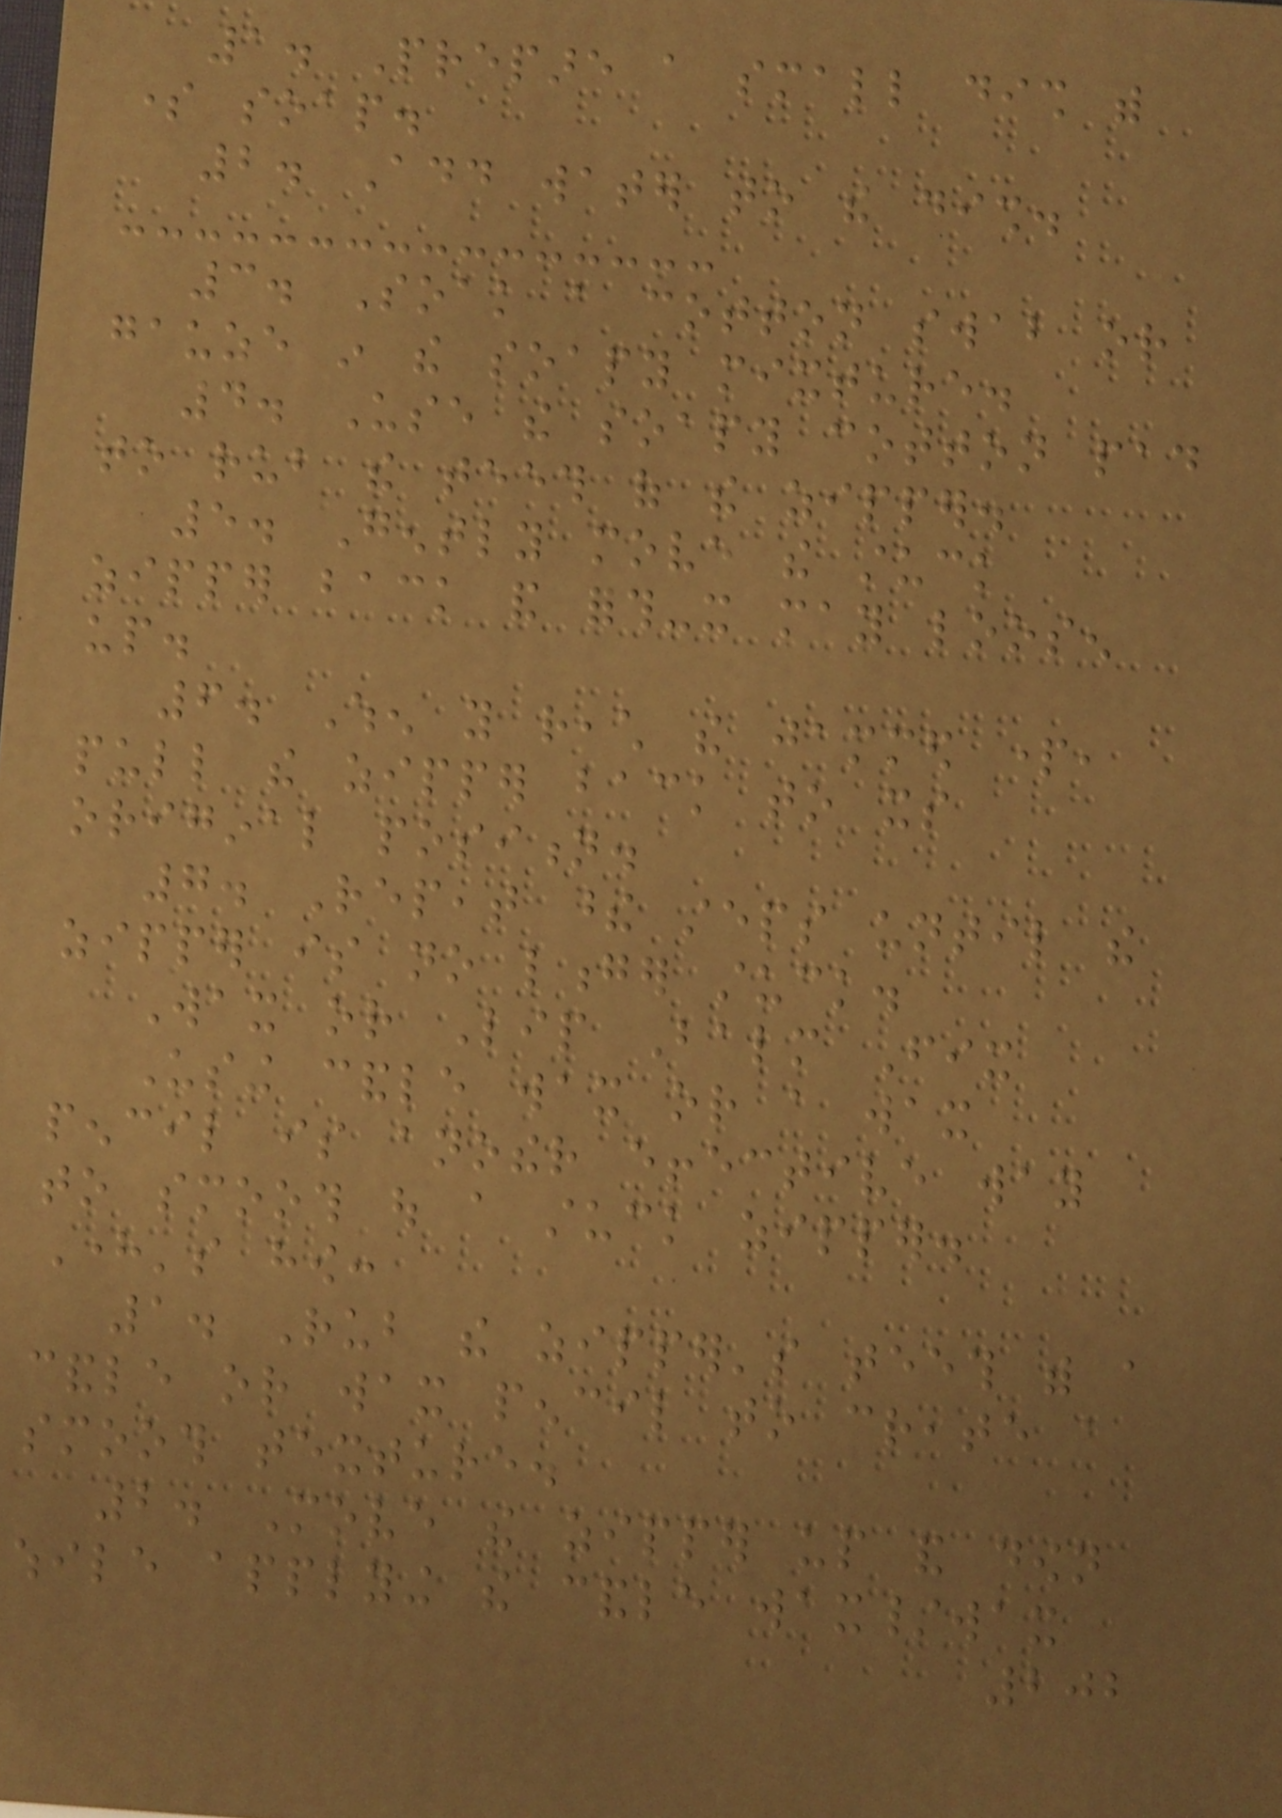1. Prepare a small dish with
some soap.
2. Add water to the dish.
3. Soak a cotton swab or
gauze in the soapy mixture.
4. Use the soapy cotton pad
to rub the teeth of the zipper.
5. Gently move the stuck
zipper back and forth-it may loosen
up.
6. When you reach the jammed part,
pull the zipper back to its
original position.
7. Repeat these steps until the
zipper is no longer stuck.
Wax or Lip Balm Fix
Using candle wax or a wax
pencil is another effective way
to smooth out a stuck zipper.
Here's how:
1. Rub the zipper's teeth with a
candle or wax pencil to create a
smooth texture.
2. Move the zipper up and down
while applying the candle wax/wax
202
